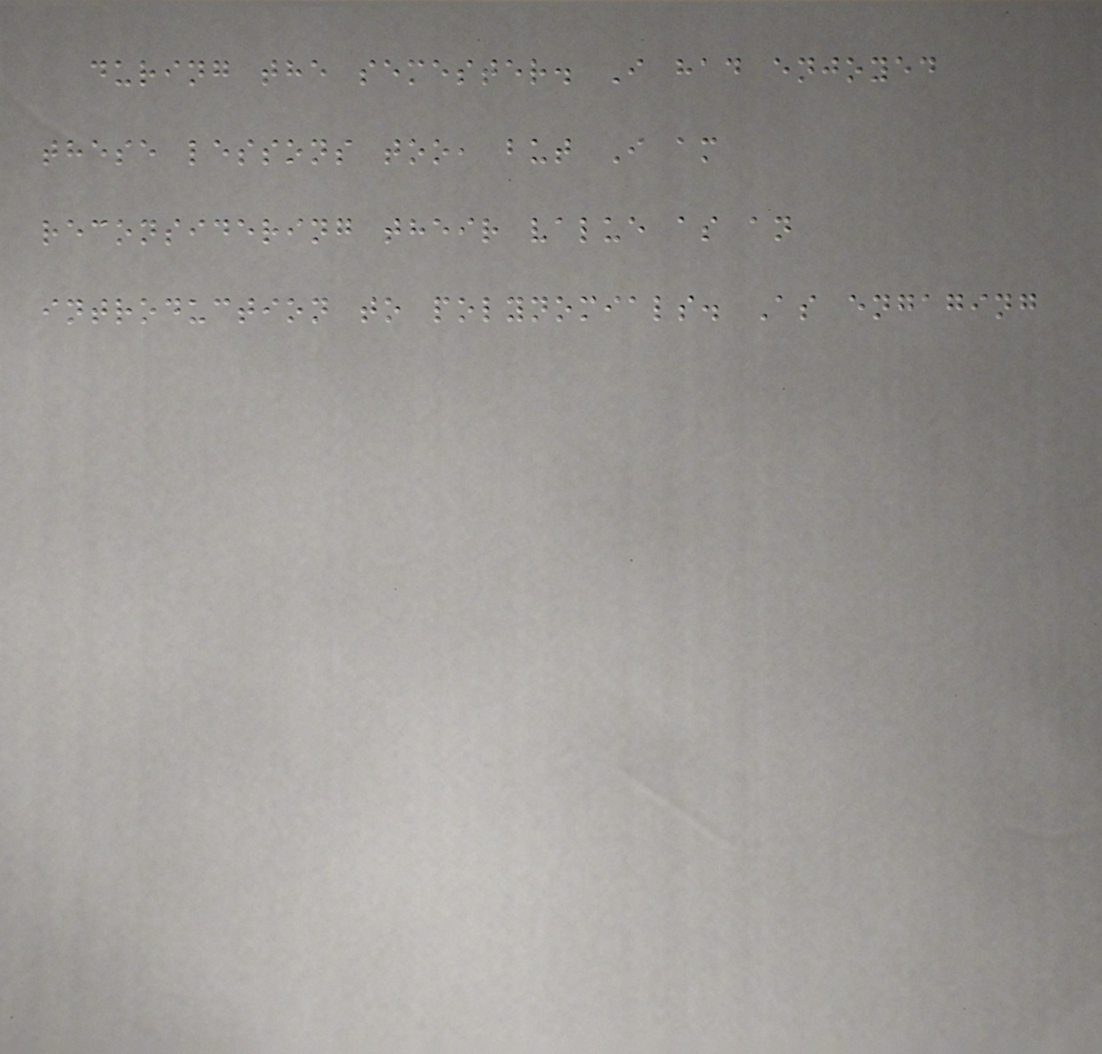during the semester. I had enjoyed
these lessons too, but I am
reconsidering their value as an
introduction to polynomials. As engaging
